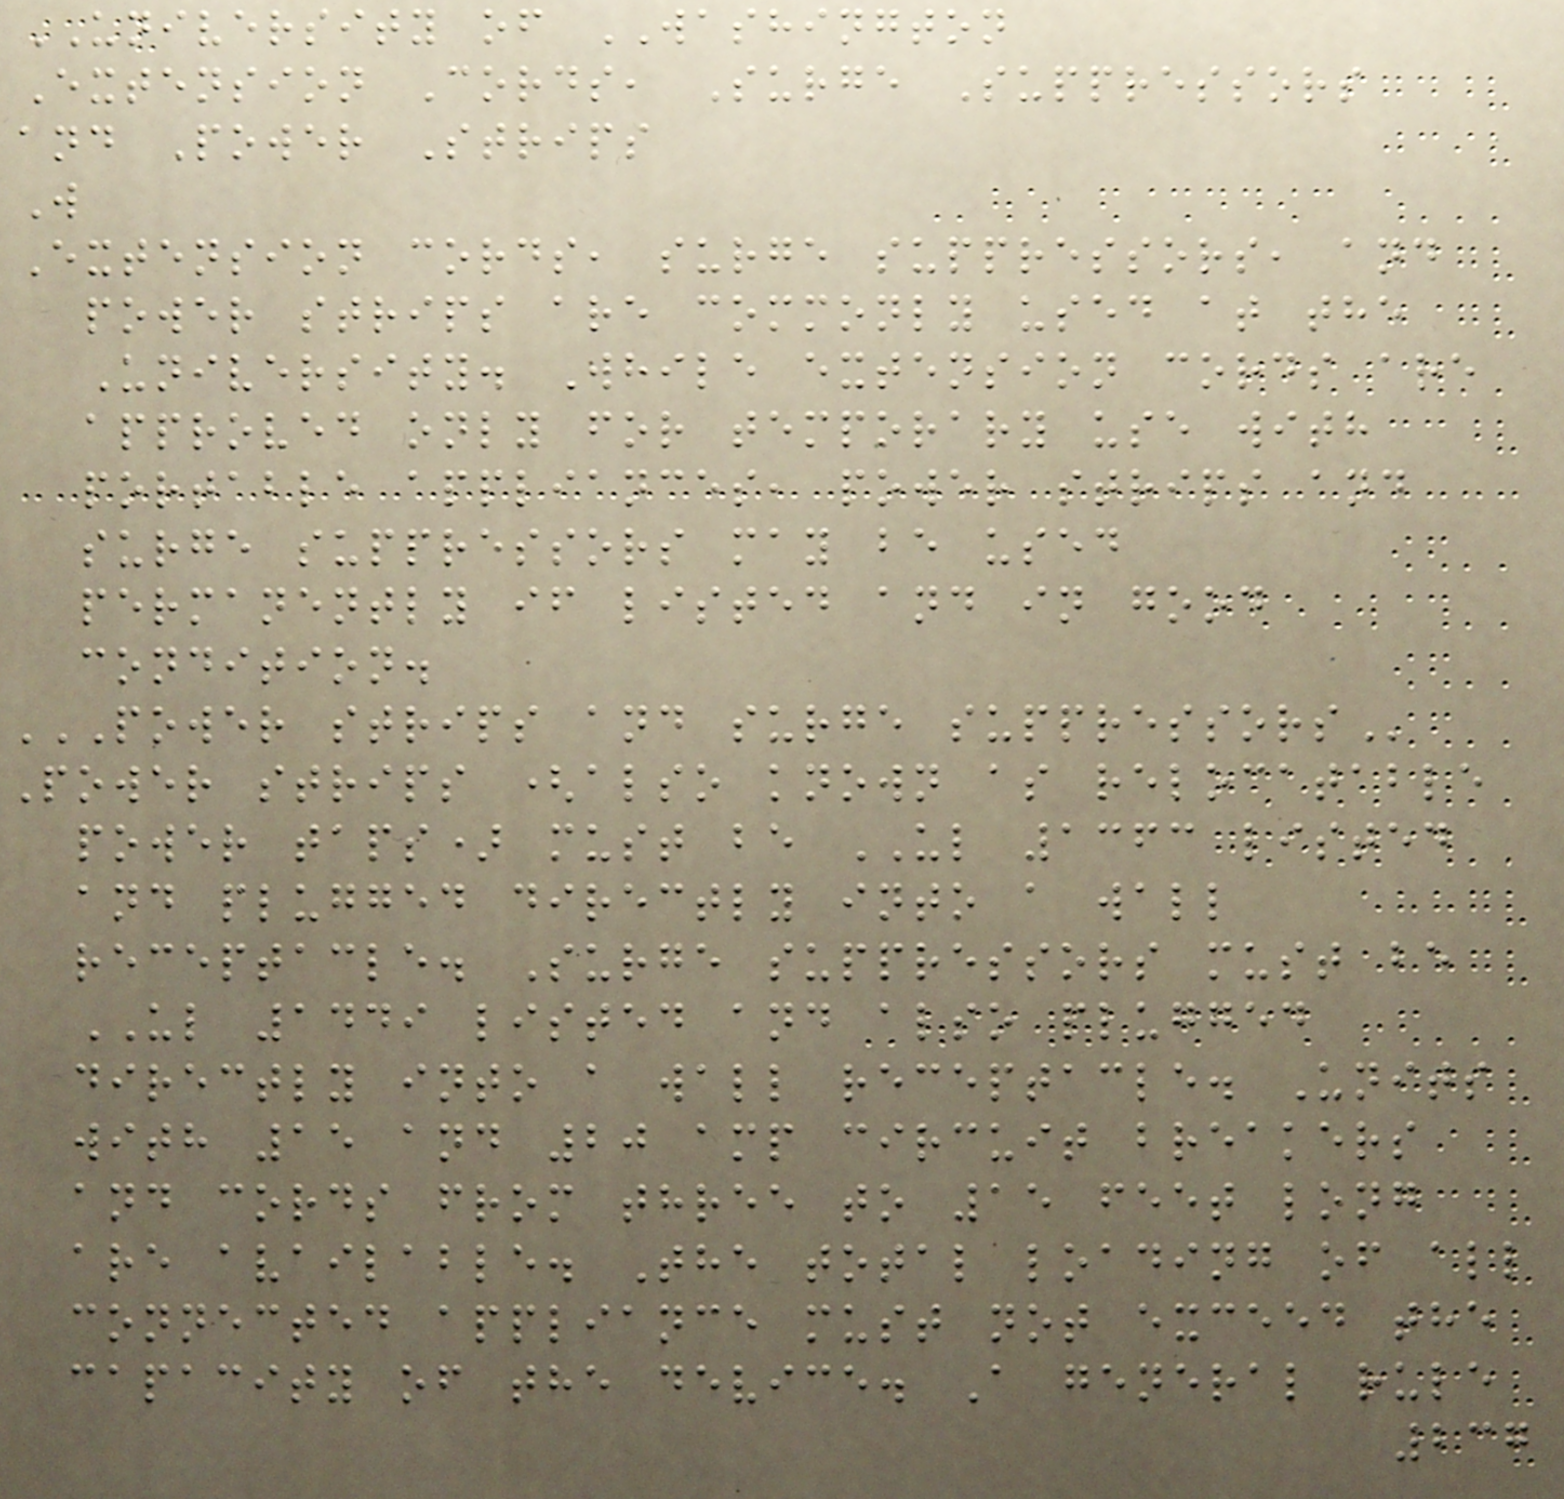UNIVERSITY of WASHINGTON
Extension Cords, Surge Suppressors
and Power Strips
W
Extension cords, surge suppressors, and
power strips are commonly used at the
University. While extension cords are
approved only for temporary use with
portable appliances, power strips and
surge suppressors may be used
permanently if listed and in good
condition.
POWER STRIPS AND SURGE SUPPRESSORS
Power strips (also known as relocatable
power taps) must be UL 1363 listed
and plugged directly into a wall
receptacle. Surge suppressors must be
UL 1449 listed and also plugged
directly into a wall receptacle. Units
with 15 and 20 amp circuit breakers
and cords from three to 15 feet long
are available. The total loading of all
connected appliance must not exceed the
capacity of the device. A general rule
237
